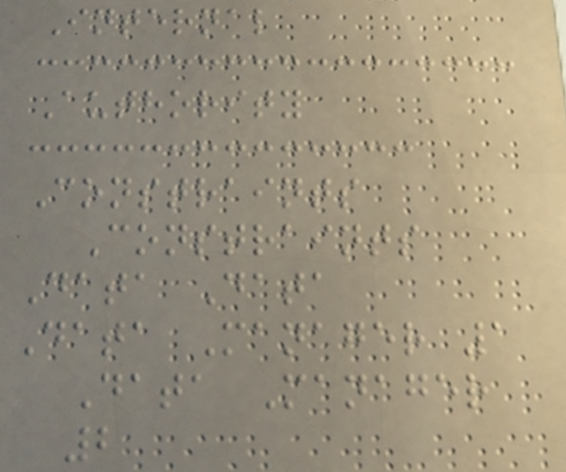Internal
Authority
Constraints
Constraints
Data Data
Data Manager 1
Data Manager
2
